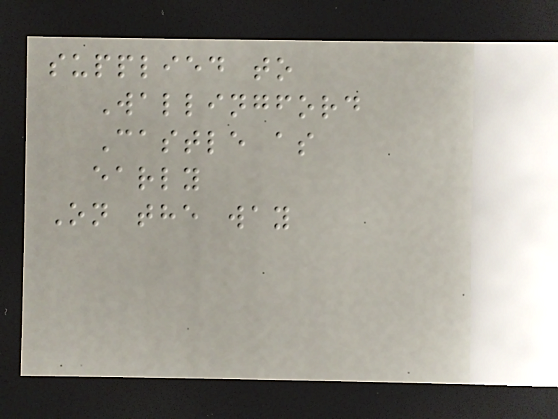supplied to
Wallingford
Castle as
early
On the way
